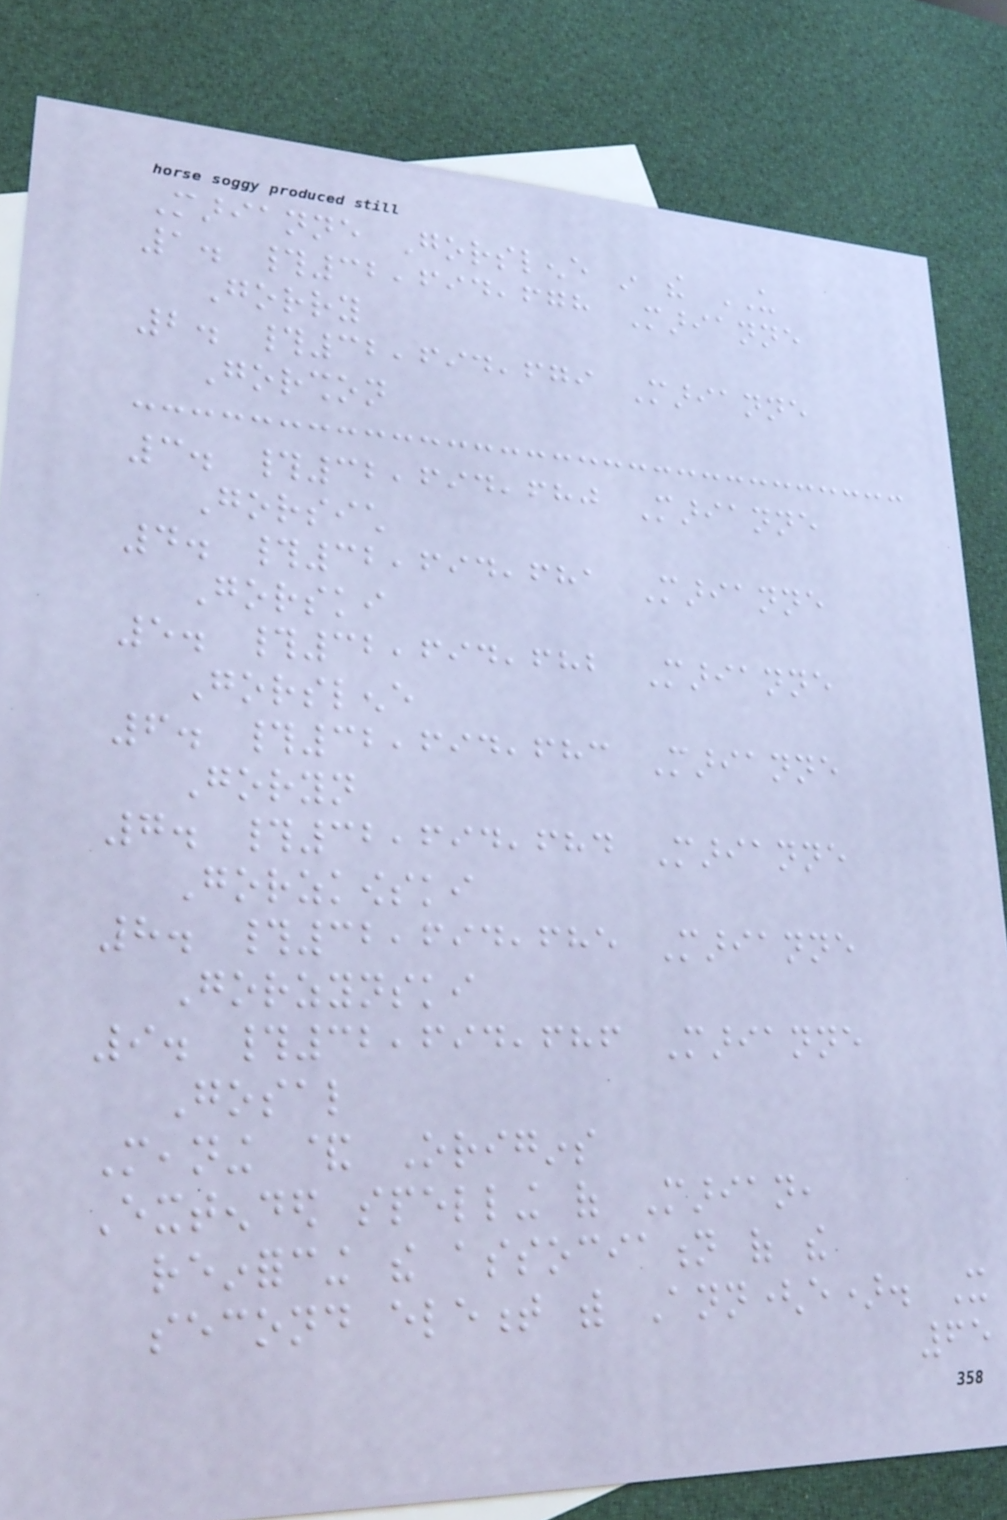Marianne Gorslene in the US
1. #32,694,678 Marianne
Gorry
2. #32,694,679 Marianne
Gorshon
3. #32,694,680 Marianne
Gorsich
4. #32,694,681 Marianne
Gorski
5. #32,694,682 Marianne
Gorslene
6. #32,694,683 Marianne
Goryn
7. #32,694,684 Marianne
Gorzkowski
8. #32,694,685 Marianne
Gorzynski
9. #32,694,686 Marianne
Gosal
Meaning & Origins
Extended spelling of Marian,
reinforcing the association of the
second element with Ann(e). It
65
